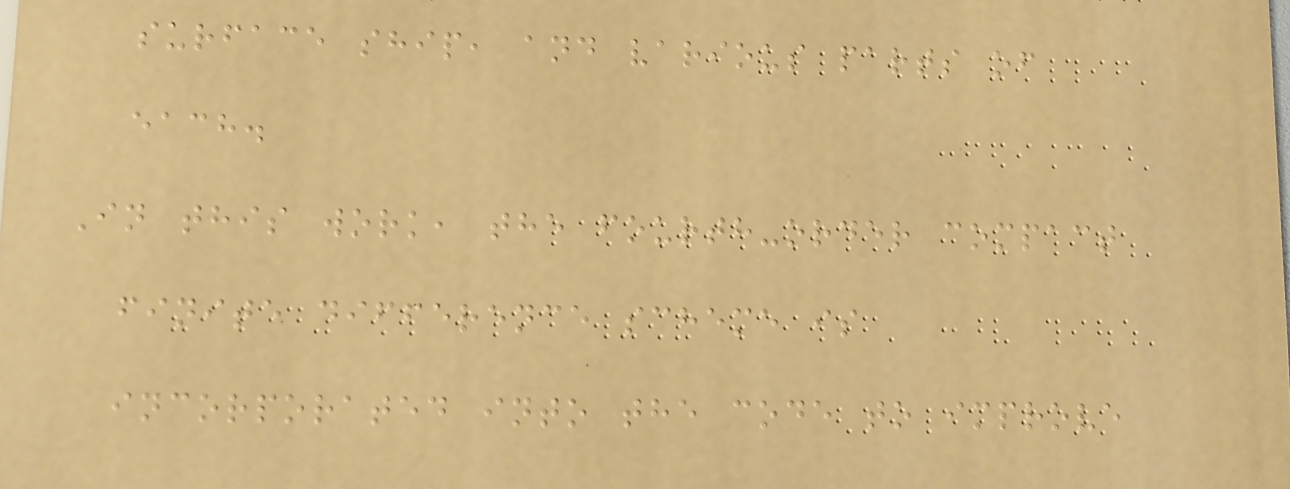surface ship, and various parts of
each.
In this work, the fourth-order compact
finite difference scheme is
incorporated into the code to improve
